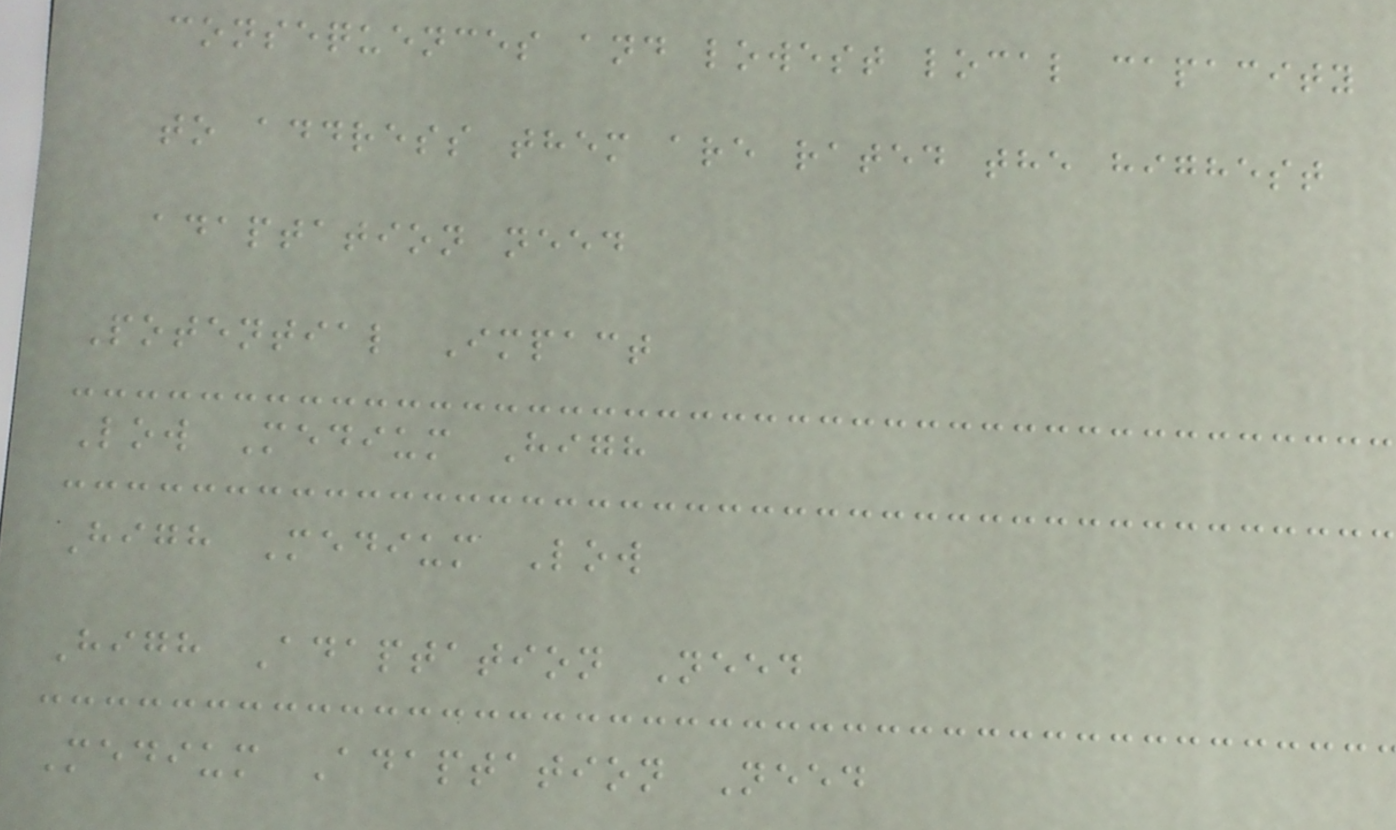consequences and lowest local capacity
to address them are rated the highest
adaptation need
Potential Impact
Low Medium High
High Medium Low
High Adaptation Need
Medium Adaptation Need
